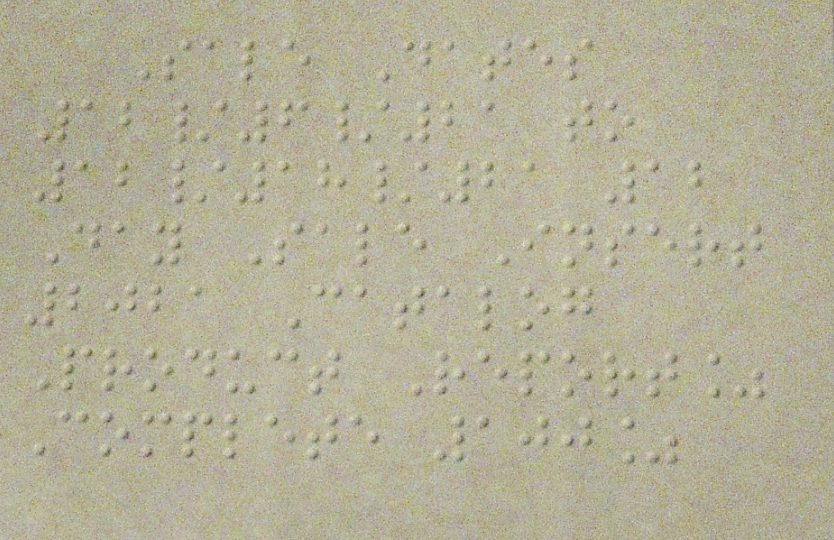Sale Dates
12/6/21 to
12/18/21 12
Day Sale Insert
2021 Catalog
Product Report%
Complete 100%
